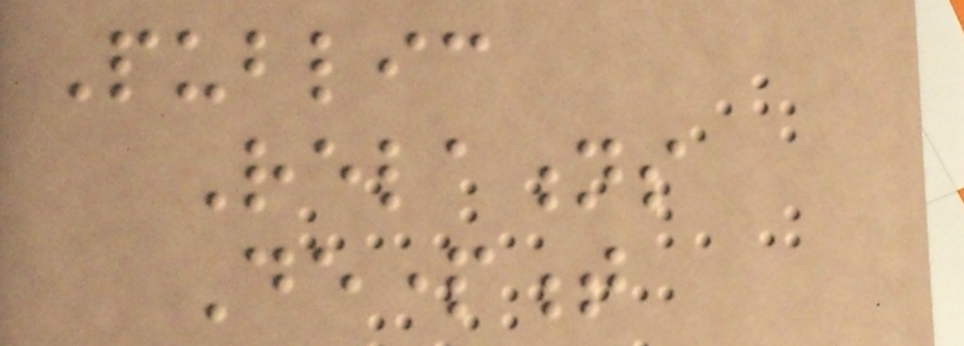Public
Relations
Department
